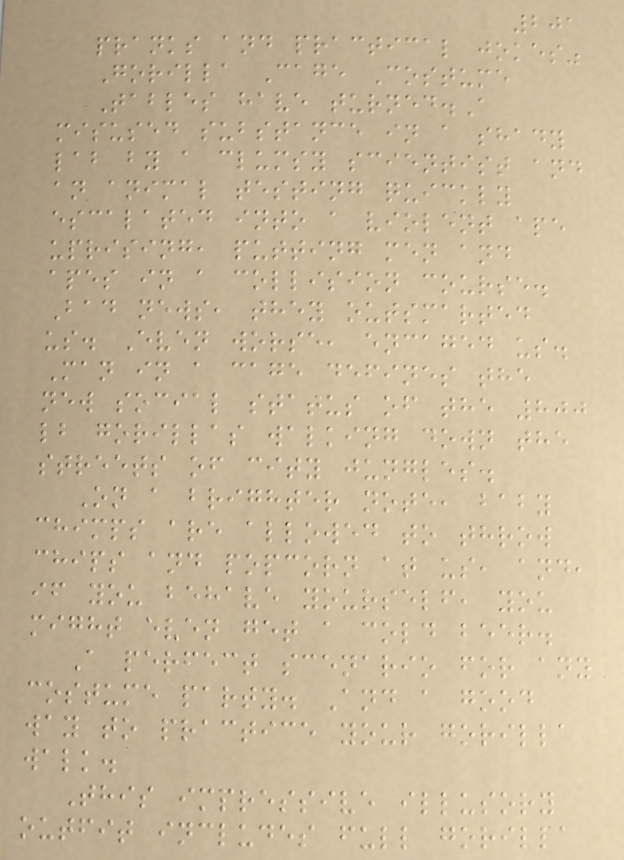201
pranks and practical jokes"
Gorilla Cage Costume
Tables have turned.A
misused substance in a shady
lab by a clumsy scientist and
an animal testing quickly
escalated into a violent ape
uprising, putting men and
apes in a collision course.
Bad news, they outsmarted
us. Even worse, encaged us.
Man in a cage defines the
new social status of the 800
lb gorillas walking down the
streets of city jungles.
On a brighter note, baby
chimps are allowed to throw
chips and popcorn at us, and,
if you behave yourself, you
might even get a cold beer.
A perfect scenario for any
costume party. And a good
way to practice your gorilla
walk.
This impressive illusory
outfit includes full gorilla
